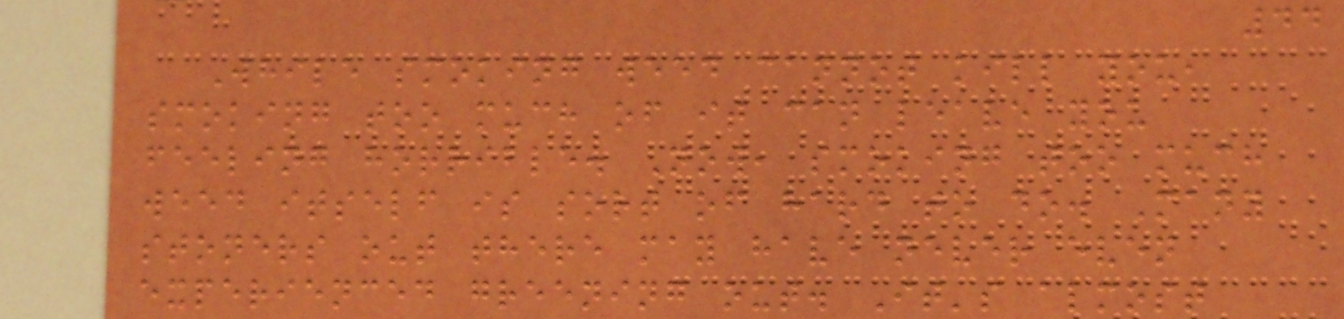44
While smoking weed cannot kill you,
smoking too much of it can leave you
feeling horrible. Now, smoking too much
weed itself is sort of hard to do. Many
stoners out there may have never even
experienced greening out. It's almost
